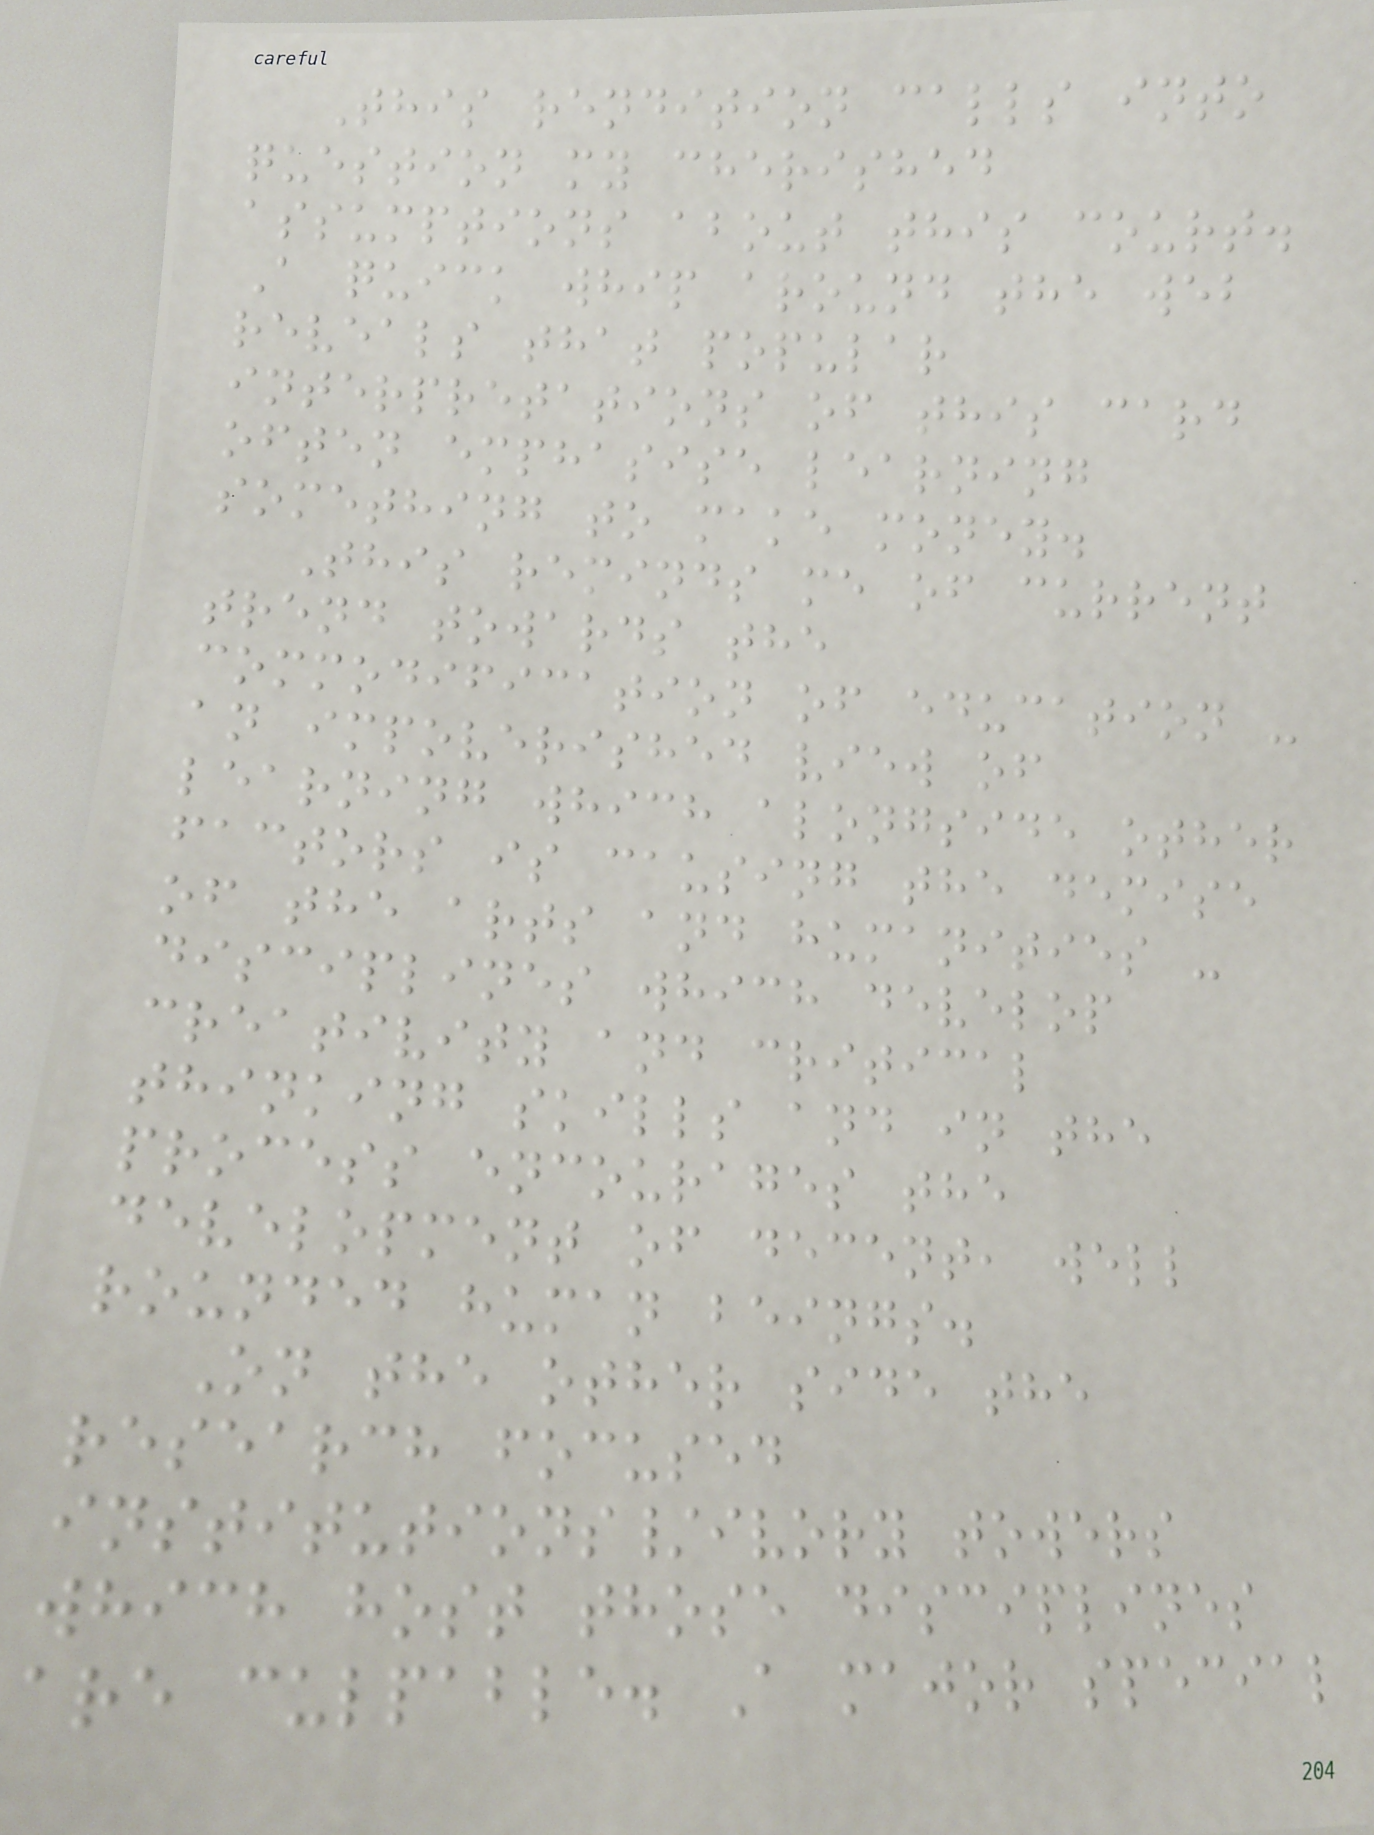This rendition calls into
question my cherished
assumptions about this court.
A quick whip around the web
reveals that popular
interpretations of this card
often emphasise learning
something to make money.
This reminds me of current
trend towards the
commodification of education -
an impoverished view of
learning which alongside other
factors is causing the demise
of the arts and humanities -
disciplines which develop
creativity and critical
thinking skills and in the
process encourages the
development of decent, well
rounded human beings.
On the other side the
research focused
institutions/ivory towers
which host those disciplines
are culpable. A major special
